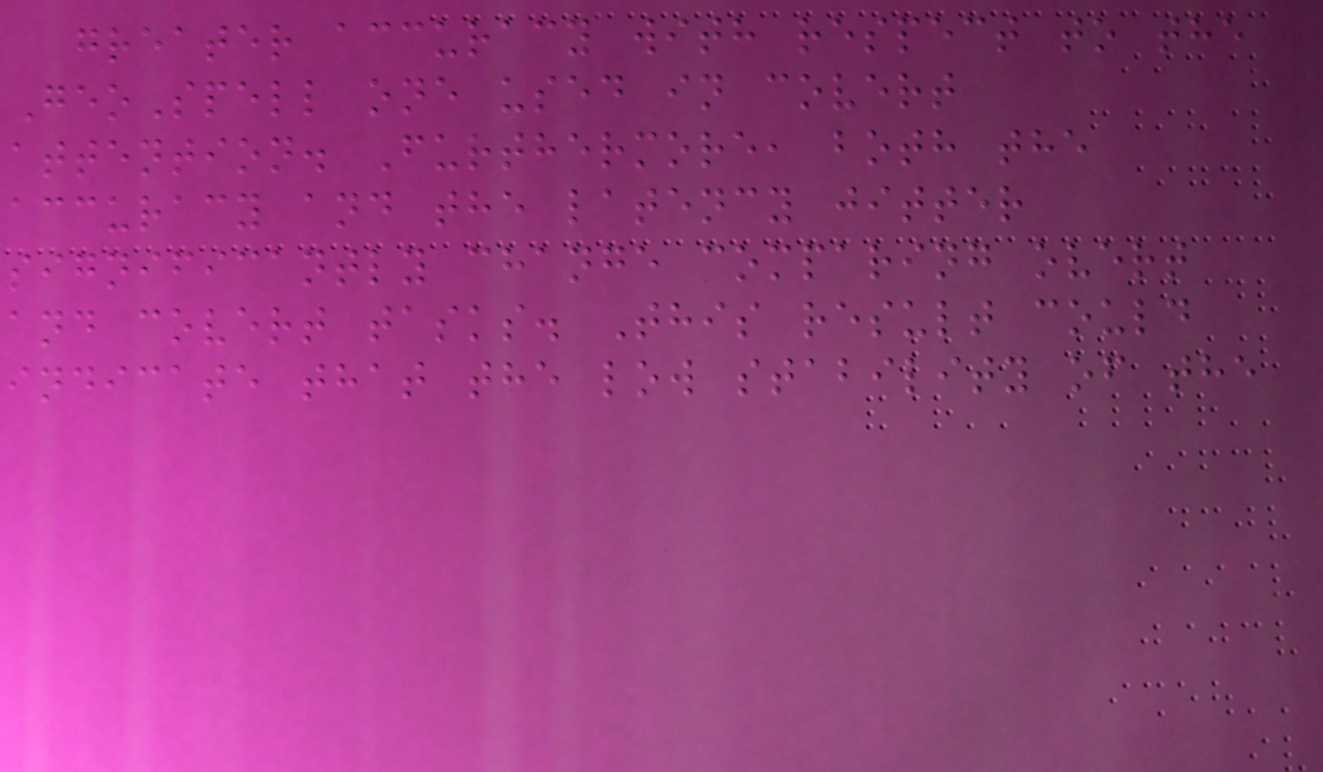greater accuracy with respect to the
GeoSpell one used in covert
attention. Furthermore, both the
accuracy and the latency jitter
significantly change comparing overt
and covert tasks. This result could
indicate that the low stability of the
